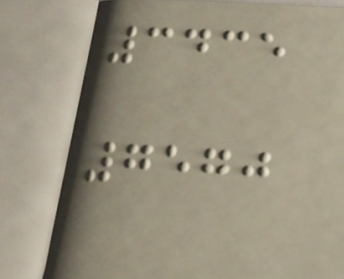3435
7570
